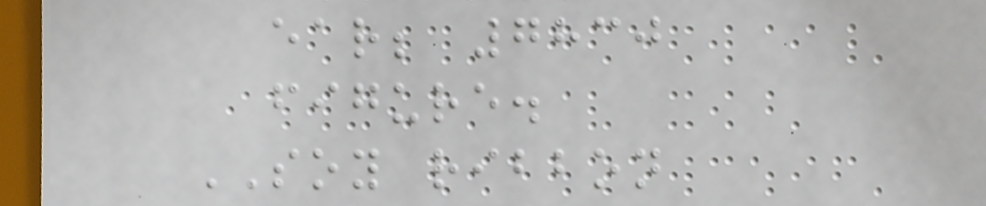ear; 7830
figure.
SOY ribbon
